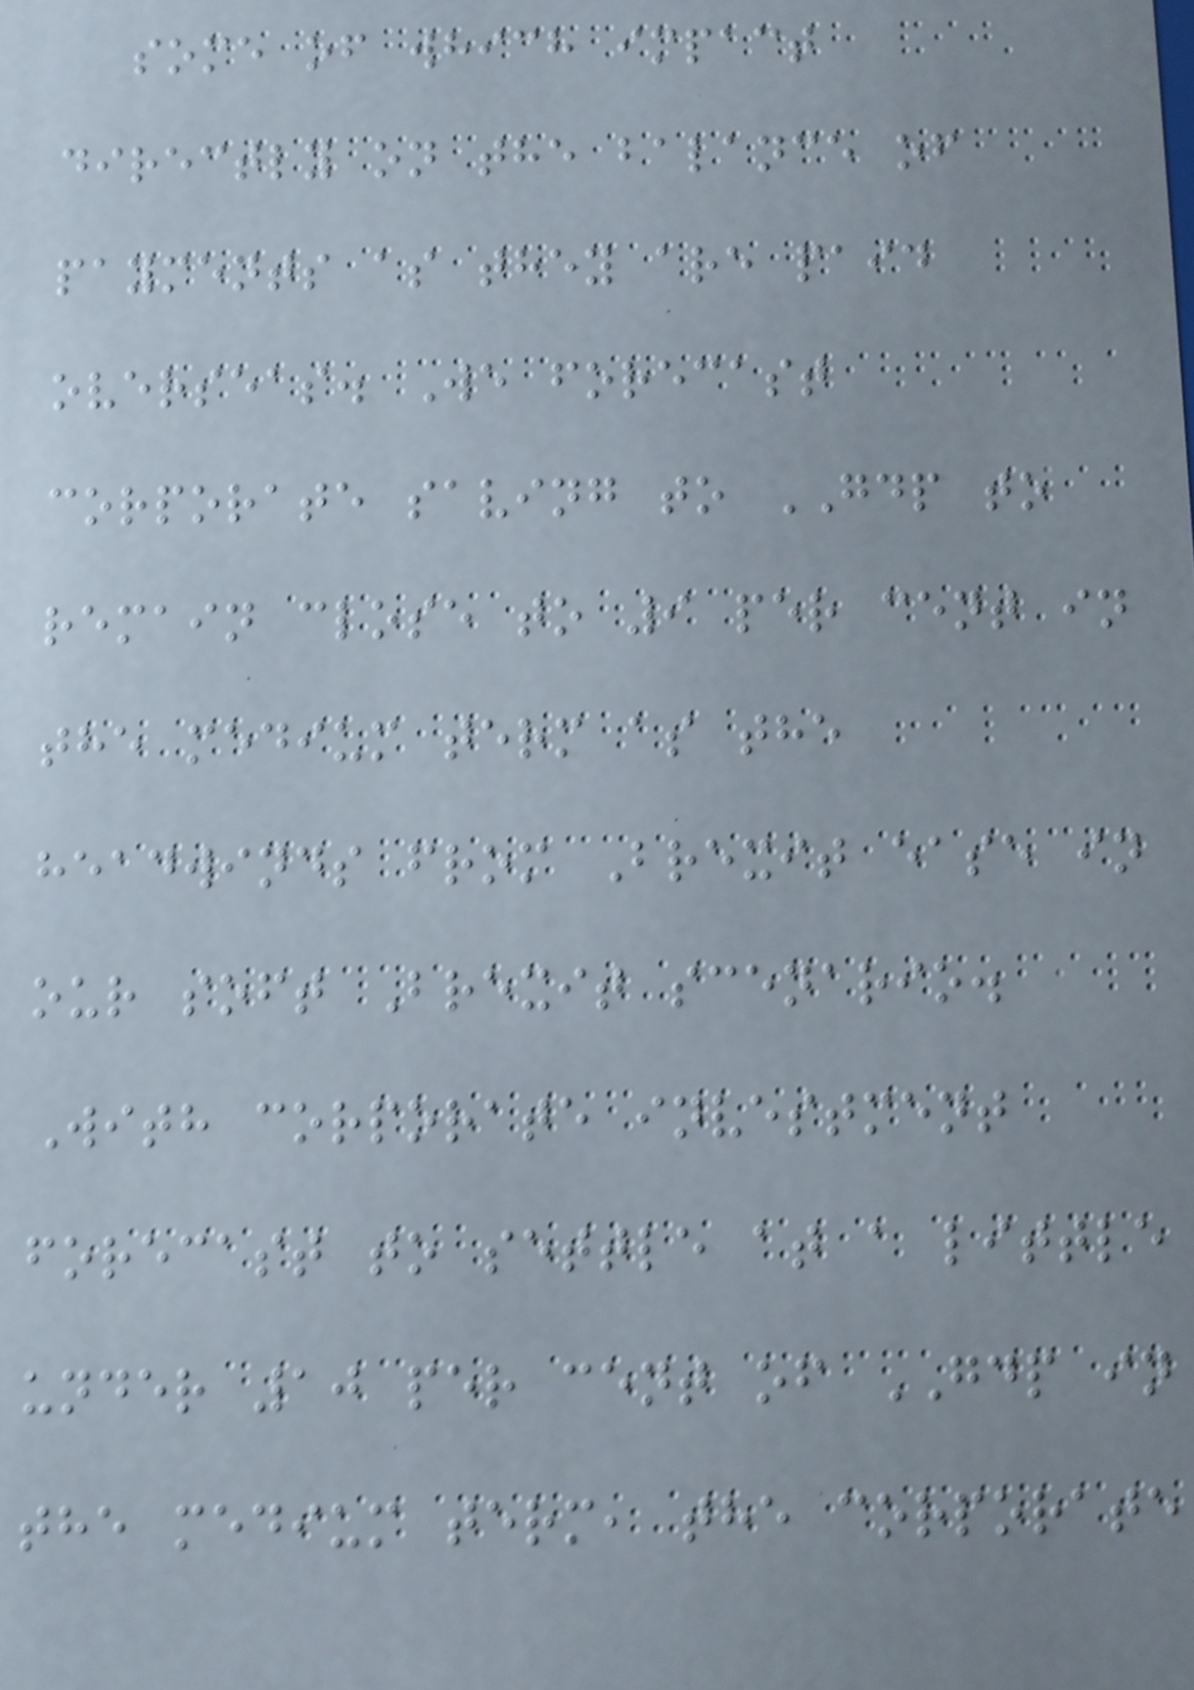some of which impact
directly on the balance of
payments as they are paid
overseas. We forecast
corporate saving to GDP to
remain close to 9 per cent in
the medium term as the
headwinds from Brexit ease in
our soft Brexit scenario.
With corporate investment
forecast to settle at a little
under 10 per cent of GDP in
the medium term, the corporate
